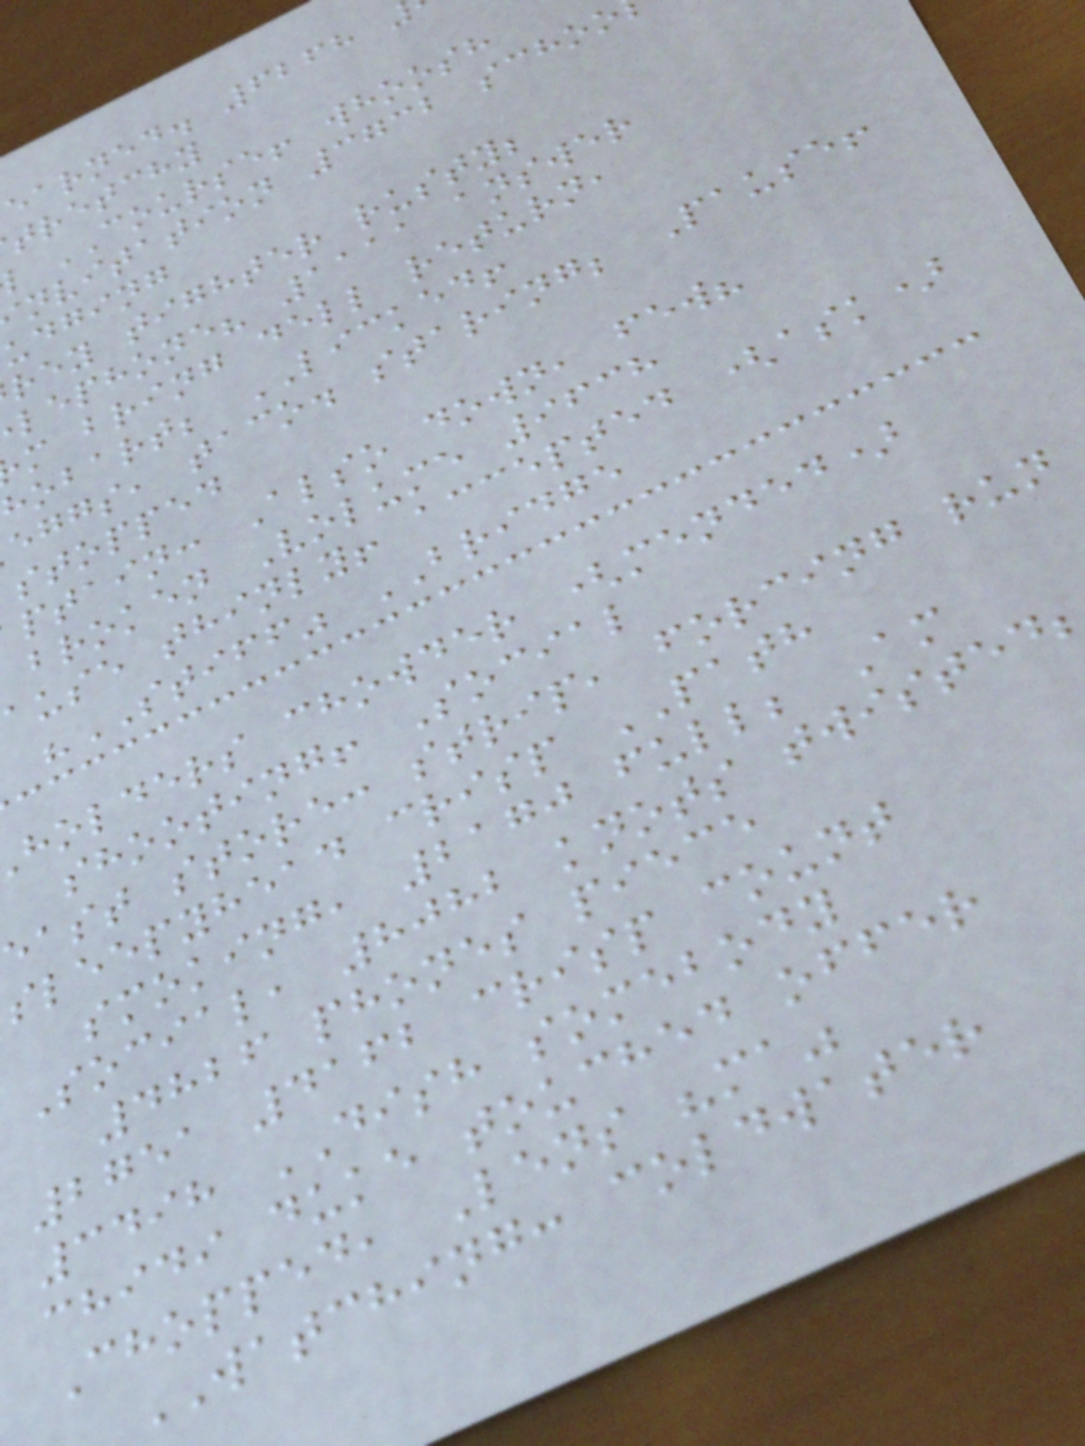earned. 6268
tretchy
COURSE! whoosh
nvitation 3732 schoo
udging
rey tighter rusty;
lephone? 1111 answer
m bring dell return,
hobart; LICKED!
eggs, taco. staring; Pause!
stopped
ptain: Also down, few?
broken Volume 9638
ause thinly! accepted (ask)
"STIFF" BRIDGE
holders chowder (mended)
shooting! Social
east store: strip, forcing run
sleepyhead crisp PATH
smoking, 2170 full; Am
Social, 8082 knots twisted
4826 phones piece
2751 4162 crisp count
3498 DISH somebody
chidi duke touched offer
Chopped, Lens "ma"
WATCHING: coldwater
